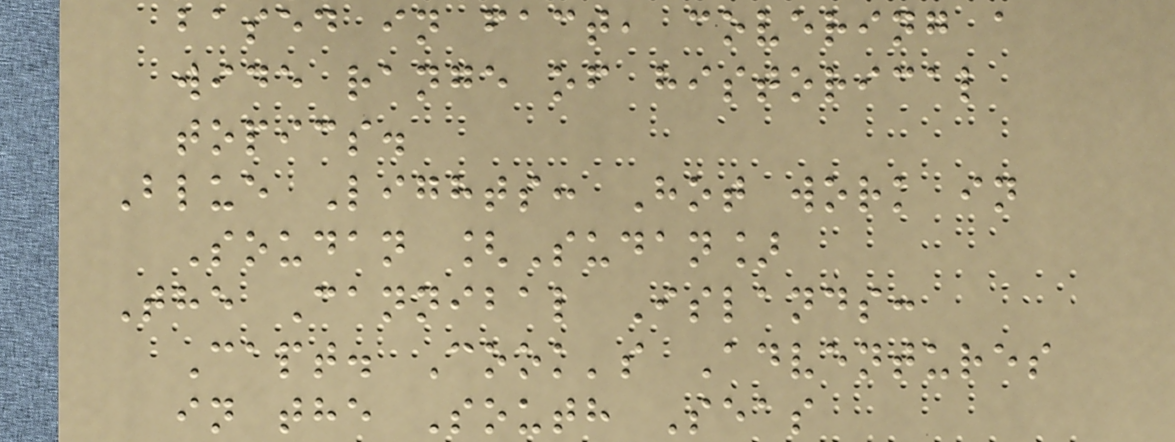based in fact, covering a
wide range of historical
topics.
Blue Lights: Hot work in
Soudan [Sudan]
The Cannibal Islands:
Capt. Cook's Adventures
in the South Seas
